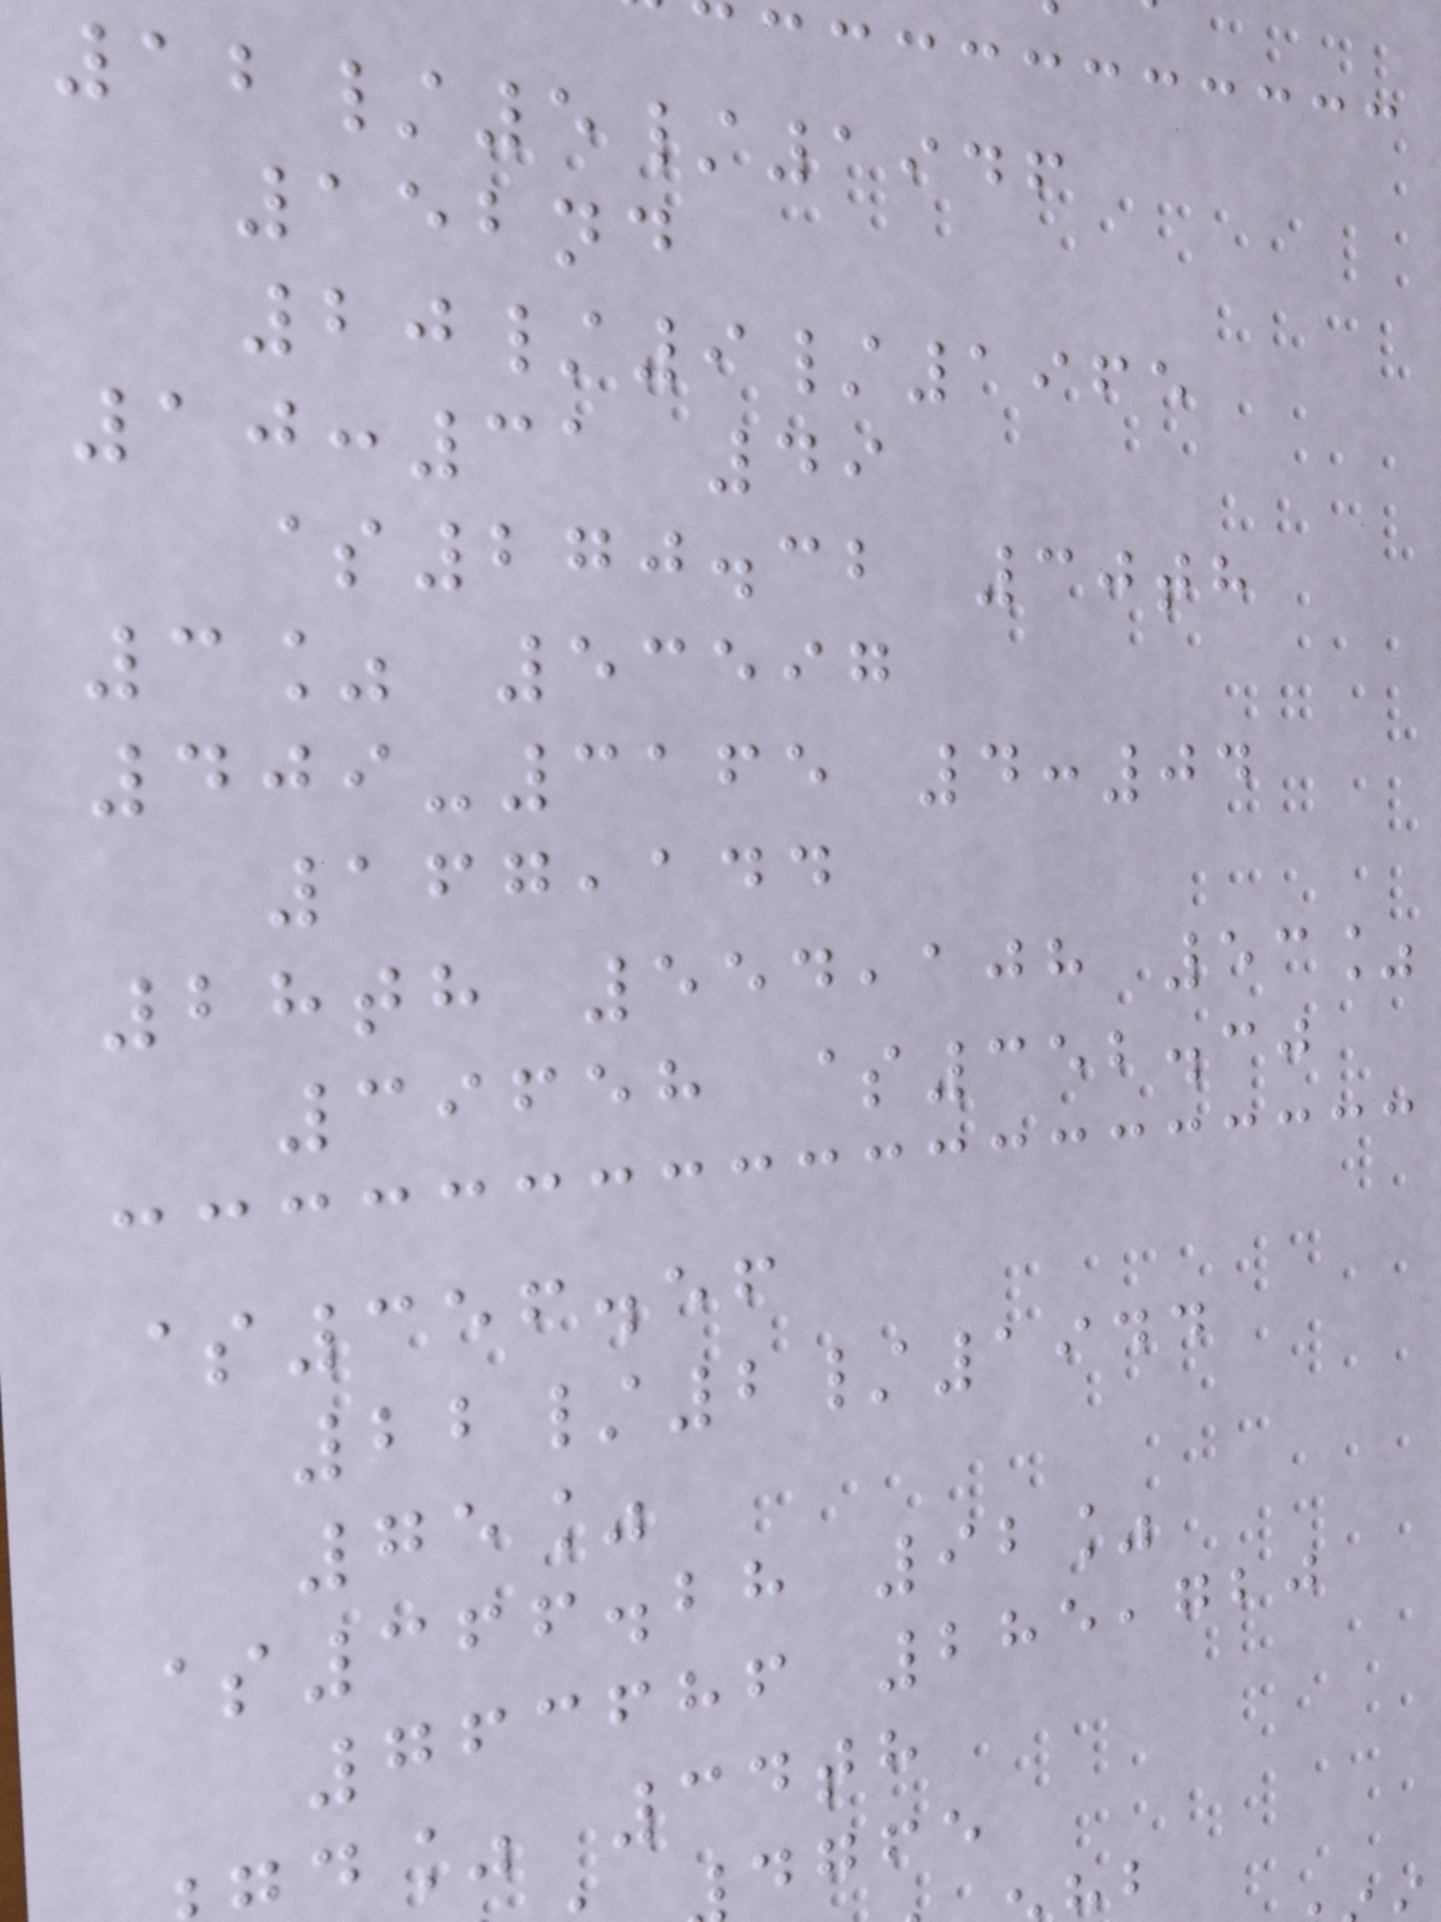12/5/1946
152nd
20/9/1965
10:31 49
$270.32 30th
3% 53597
409-3165 4:04
167,144
28th 554,108 53%
39658 $352.30
$356.56
22/2/1944
75%
$366.28 92%
763686 285,720
d% 34th
dgfe
